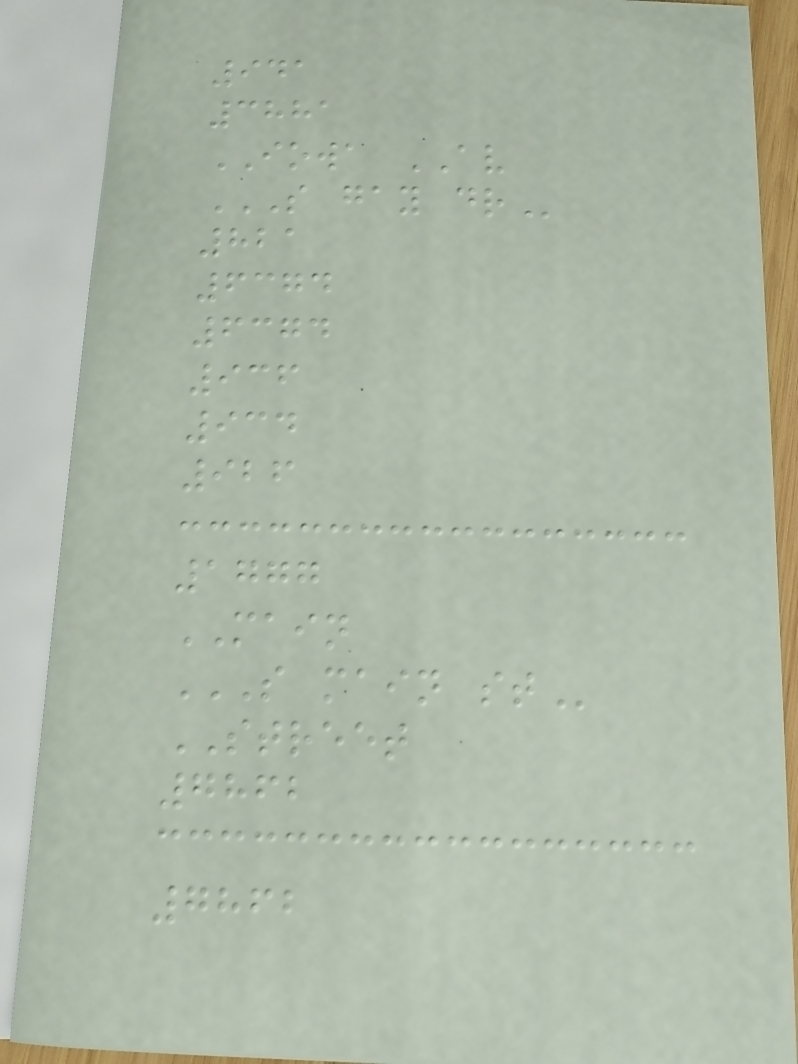941
3881
IOWA AV
S GAY DR
821
6374
6374
936
934
926
1777
MAIN
S MAIN ST
STREET
7862
7862
